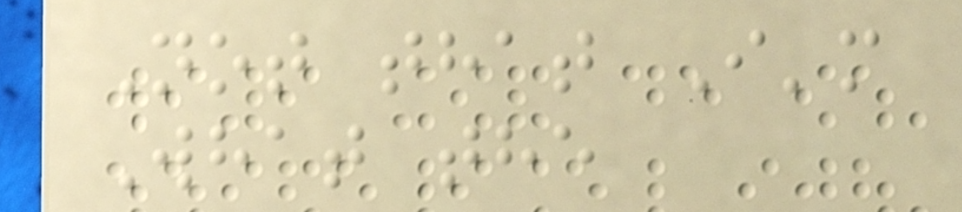Not that I'm
What the
